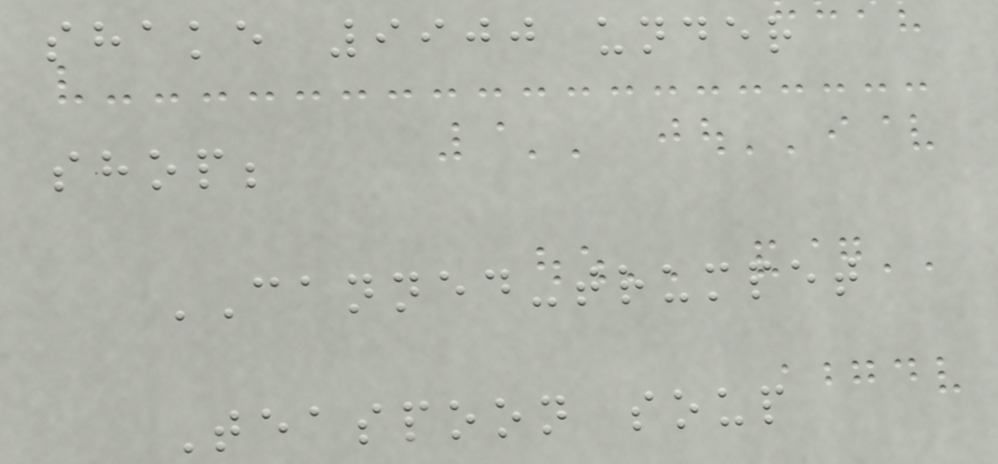shake 9900 under
shop;
CANNED-trumpet
Teaspoon soup
